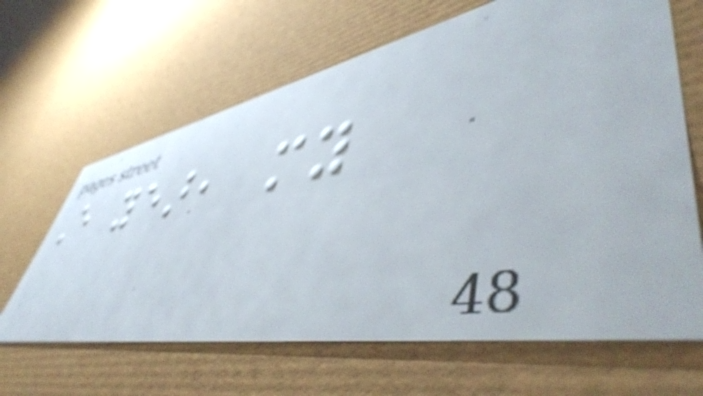Every year, my
